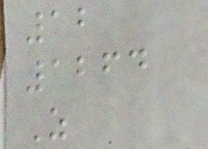12
1264
Z
